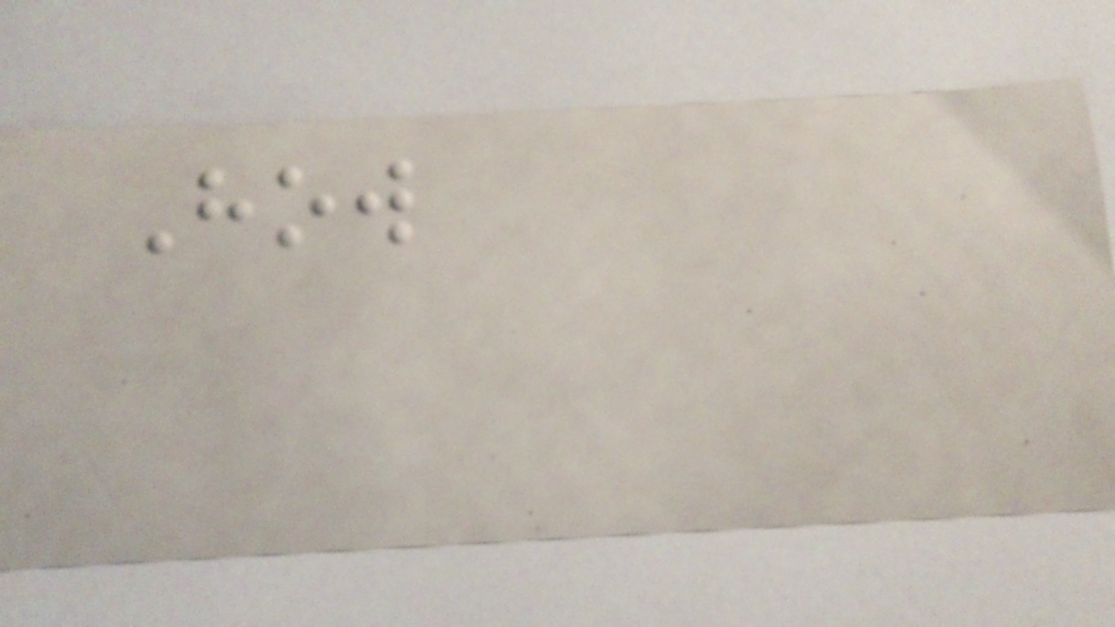How
